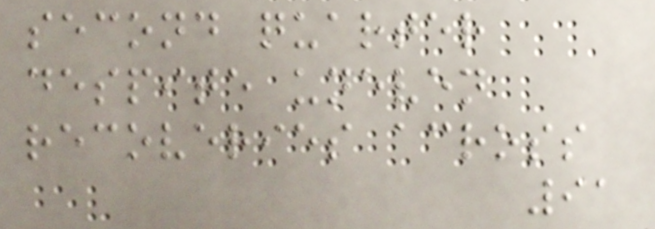second quarter
despite uneven
recoveries across
91
